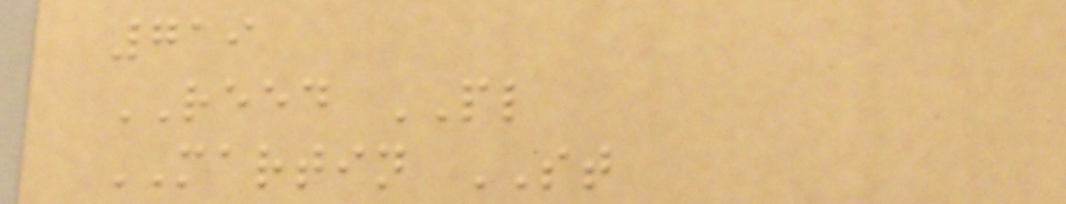719
REED PL
MARTIN ST
